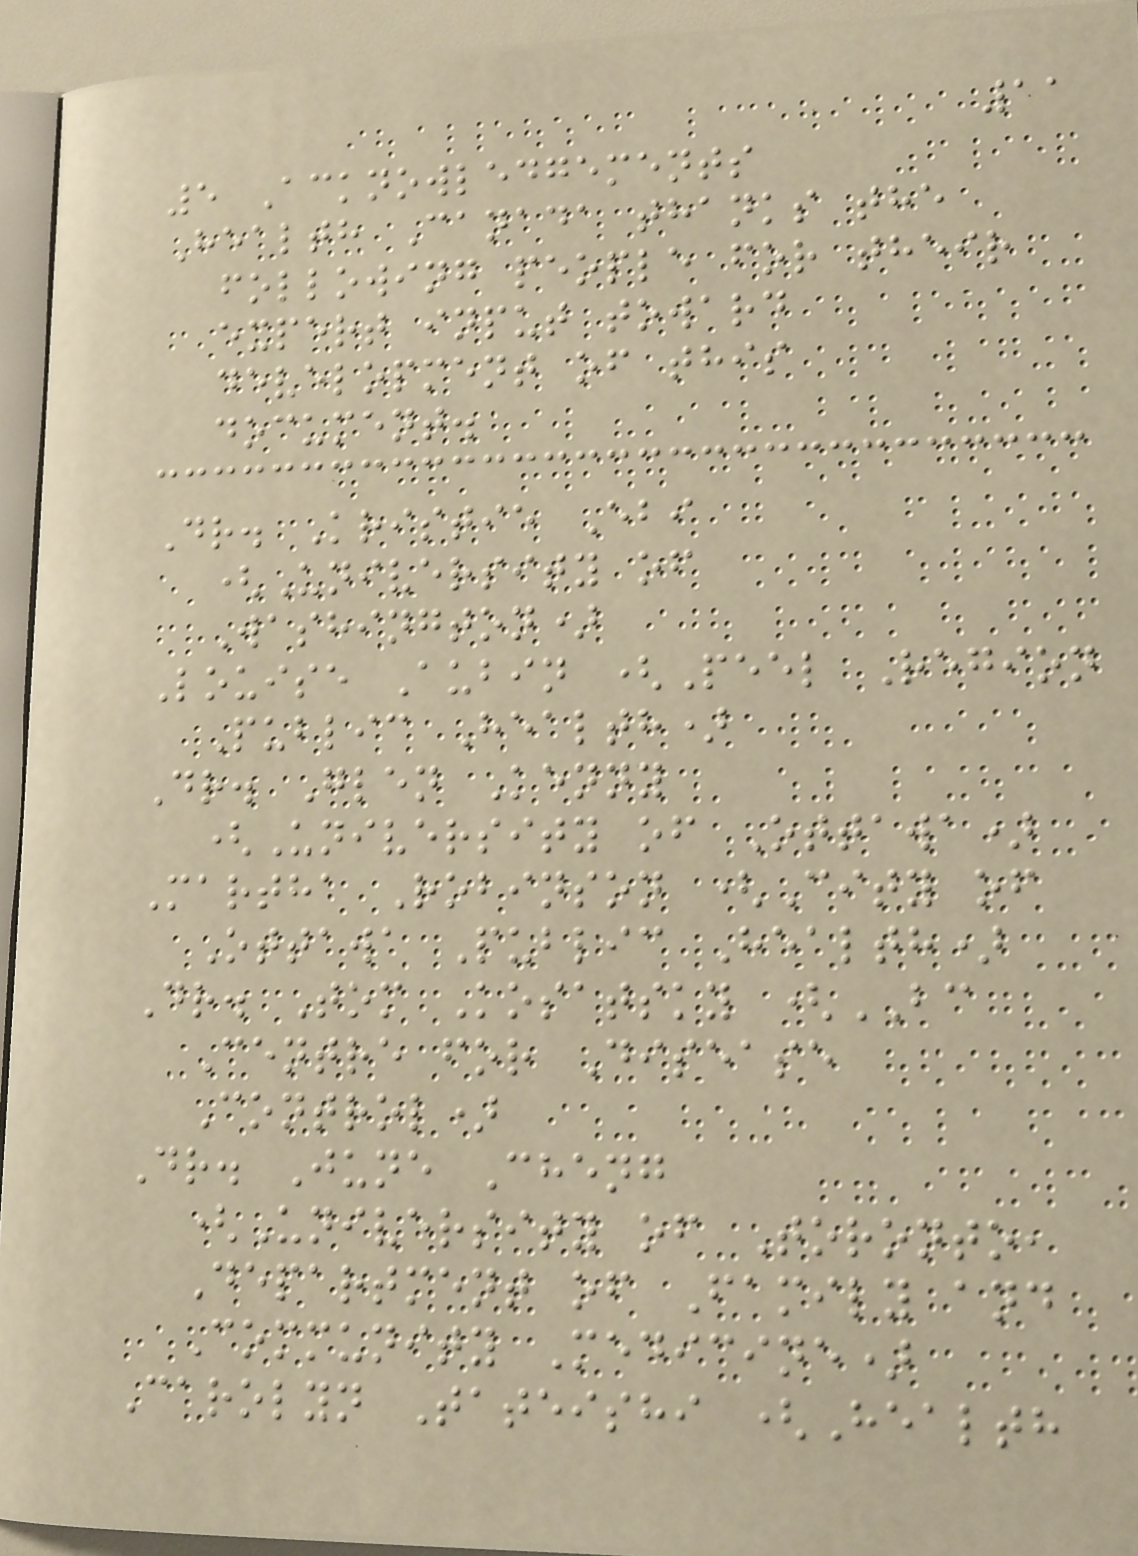11
5 Acknowledgements
Health Canada thanks the
following people for their
expert input toward
development of this
document.
Dr. Kristie Ebi
(University of
Washington)
Louise Aubin (Peel Region
Public Health)
Dr. Glen Kenny
(University of Ottawa)
Martha Robinson (City of
Ottawa Public Health)
Dr. Tom Kosatsky (BC
Centre for Disease
Control)
Dr. June Cheng
(University of Toronto,
Department of Family and
Community Medicine)
Carolyn Tateishi (Health
